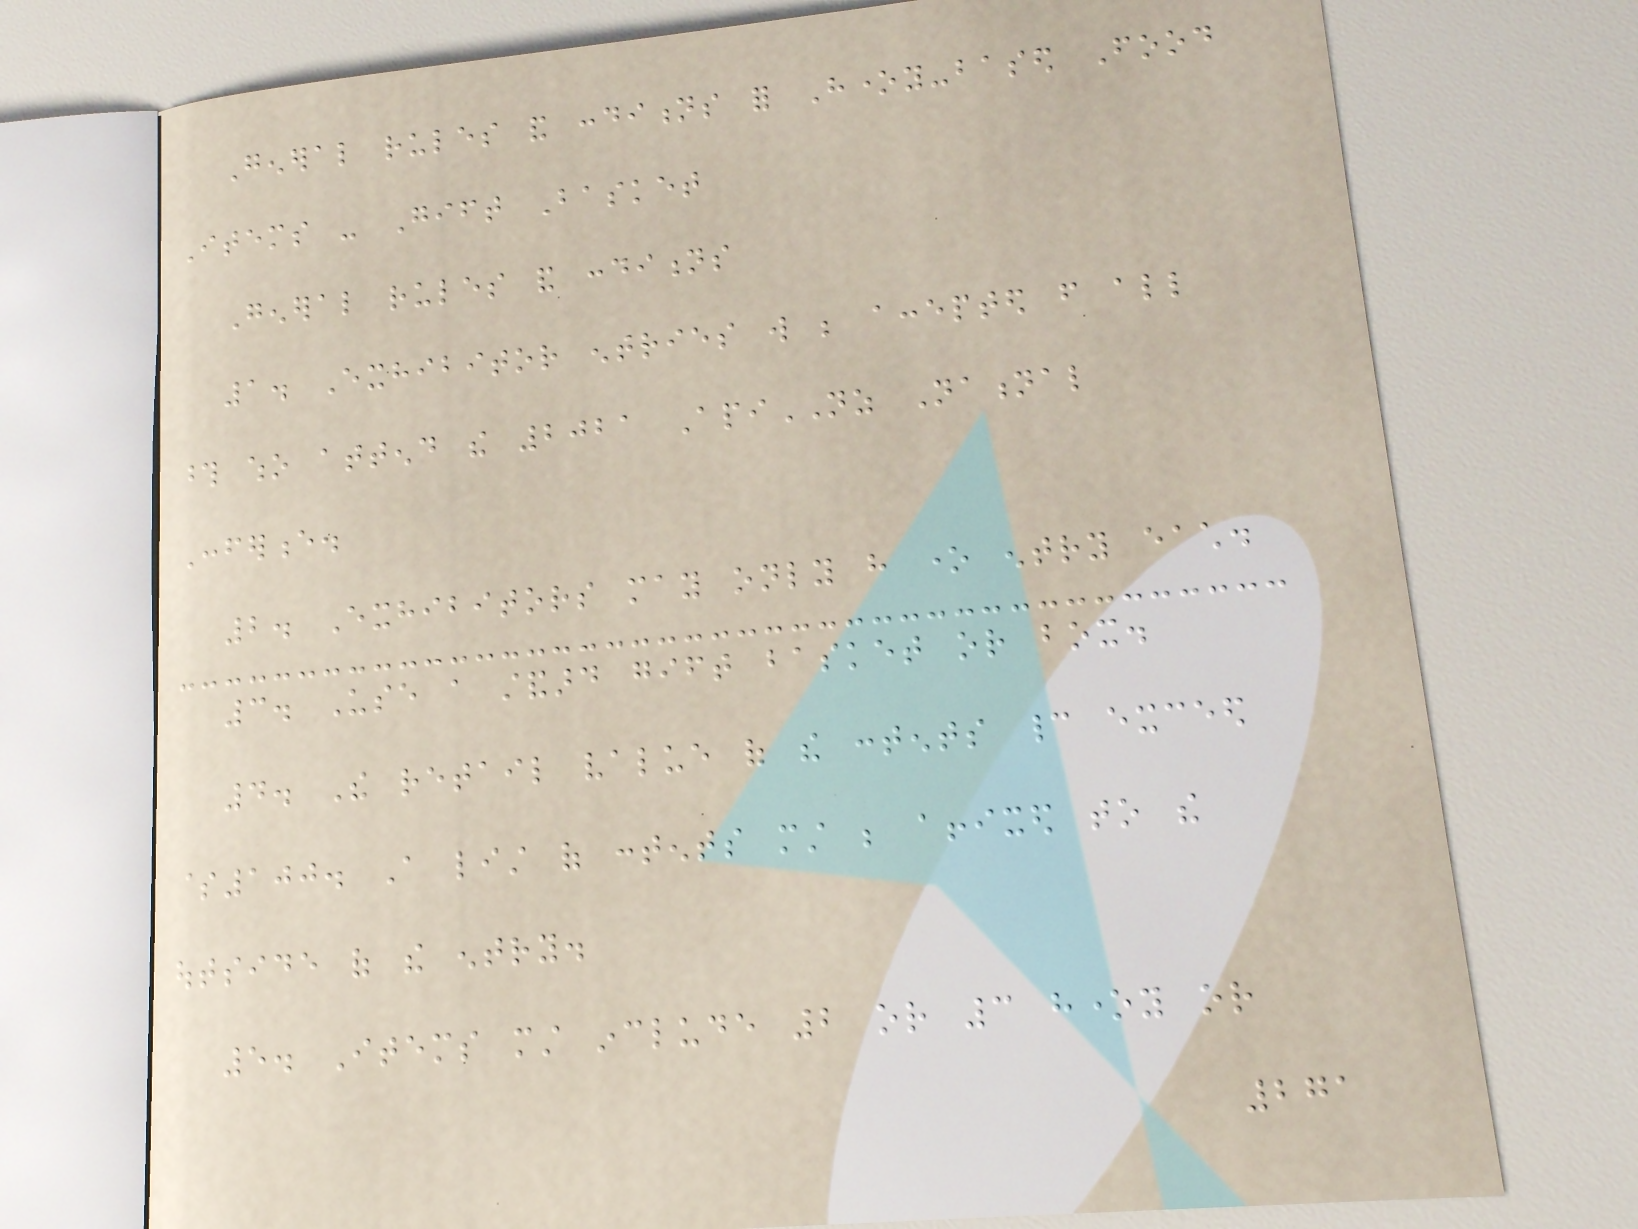General rules and conditions for Honey-based Food
Items - Gift Basket
General rules and conditions
1. Exhibitor entries will be accepted from all
those who attend the 2021 ApiNZ National
Conference.
2. Exhibitors may only have one entry each.
3. Use a standard gift basket or box.
4. The retail value of the contents cannot exceed
$100. A list of contents must be affixed to the
outside of the entry.
5. Items must include 2 or 3 honey or
271
